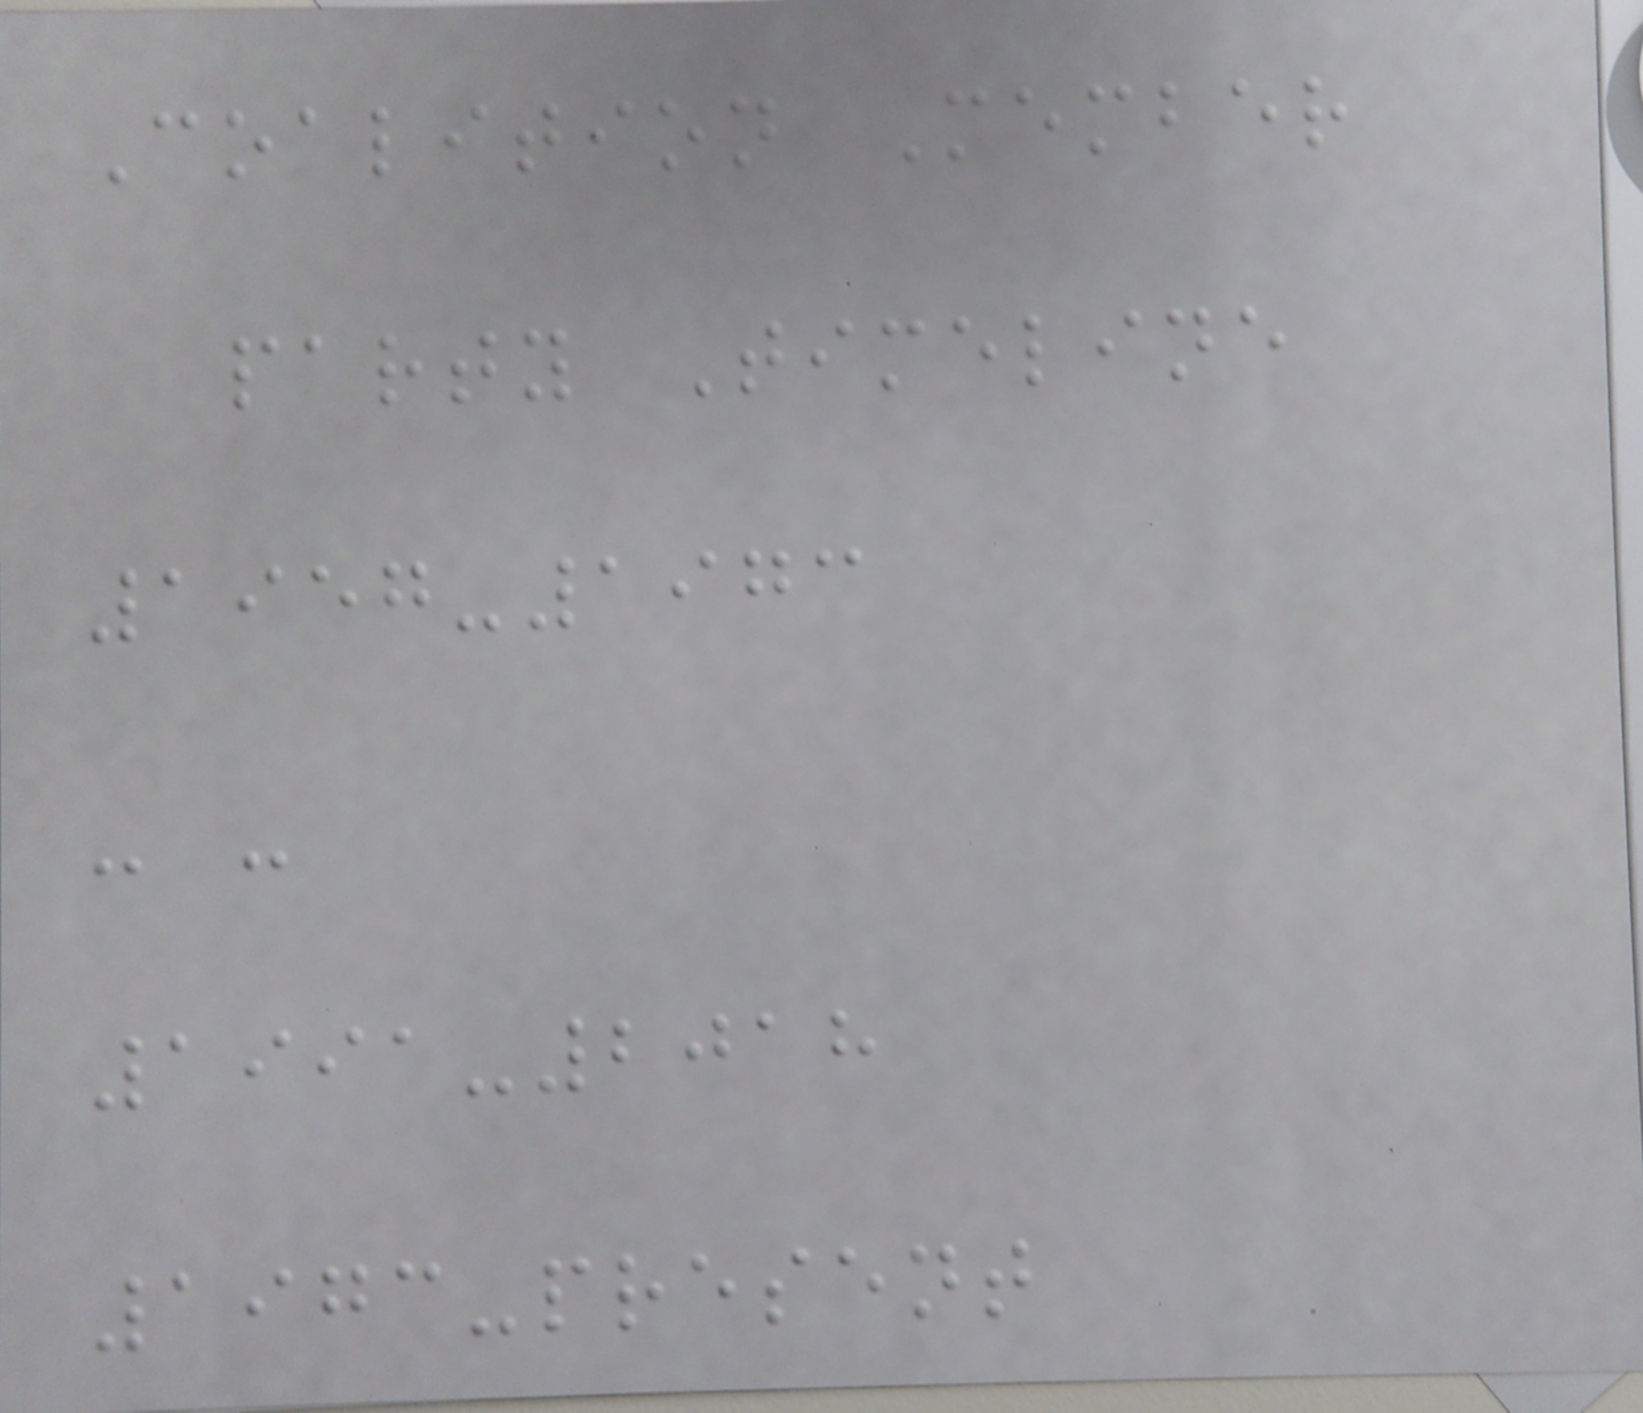Coalition Member
party Timeline
1957-1973
- -
1991-2018
1973-present
